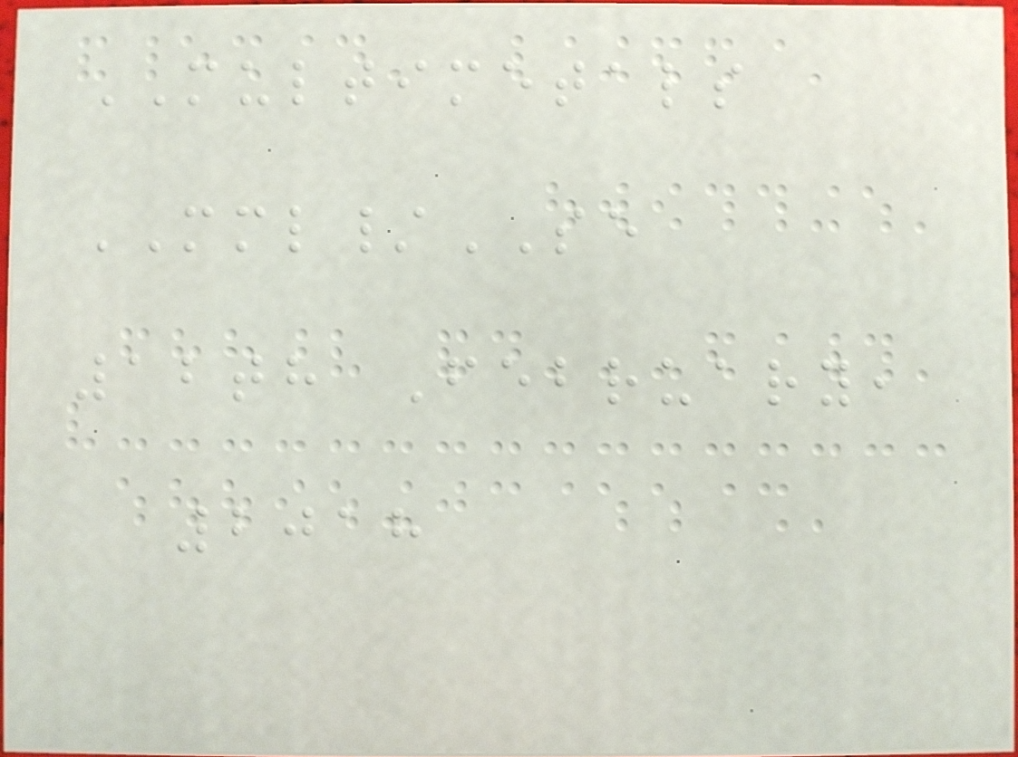MULTIMETALS
MML/SE
12th February,
2018
